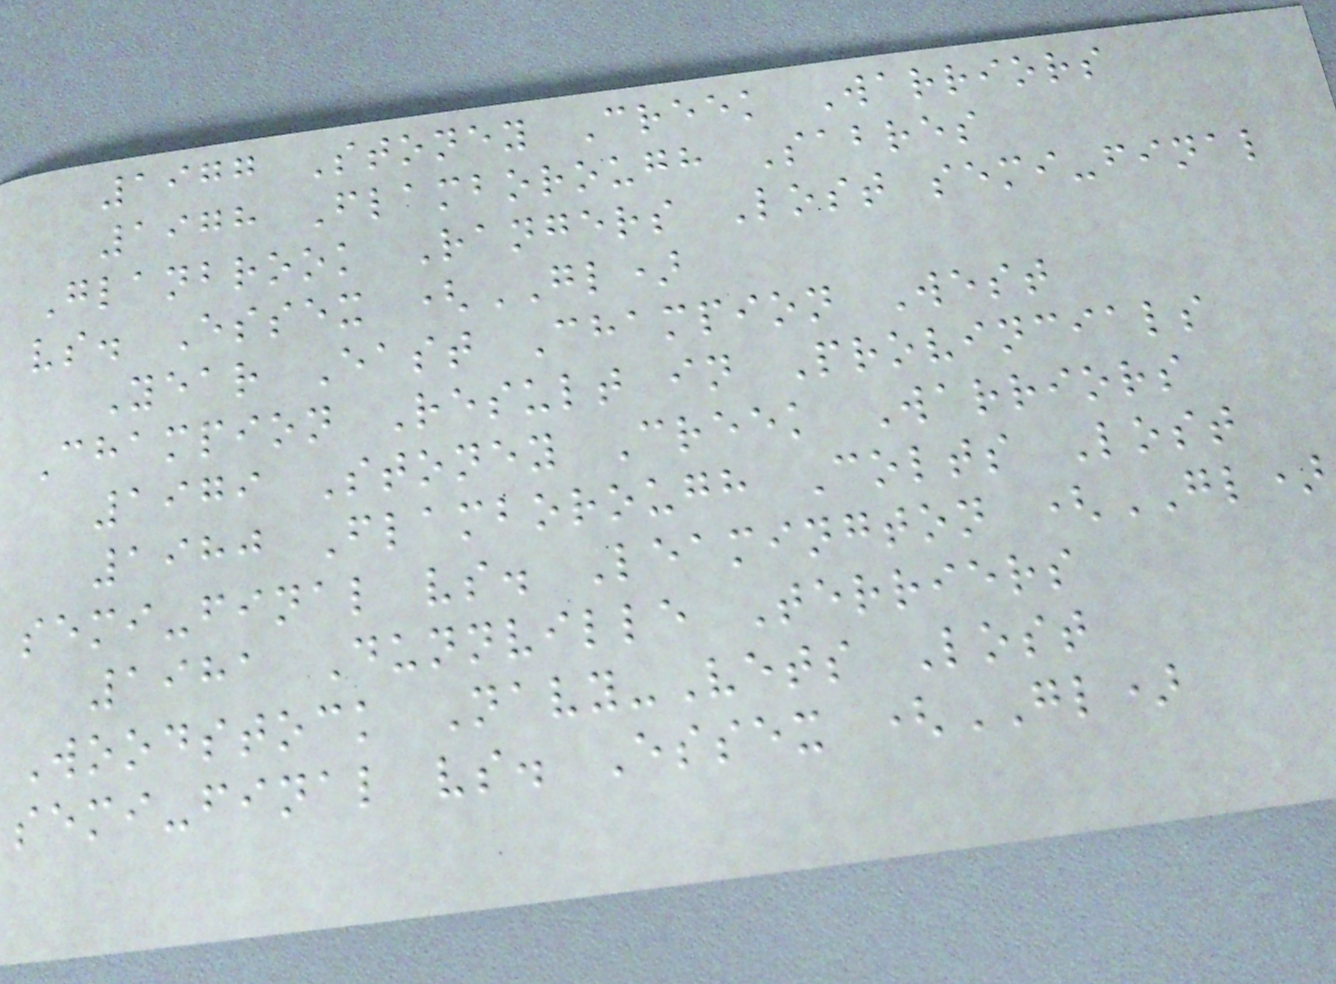1977 Stoney Creek Warriors
1978 Flamborough Sabres
Glanbrook Rangers Lost semi-final
vs. Essex (GL)
Year East Champion West
Champion Result in Provincials
1979 Stoney Creek Warriors
1980 Flamborough Colts Lost
semi-final vs. Leamington (GL)
1981 Dunnville Terriers
Woodstock Navy-Vets Lost
semi-final vs. Essex (GL)
